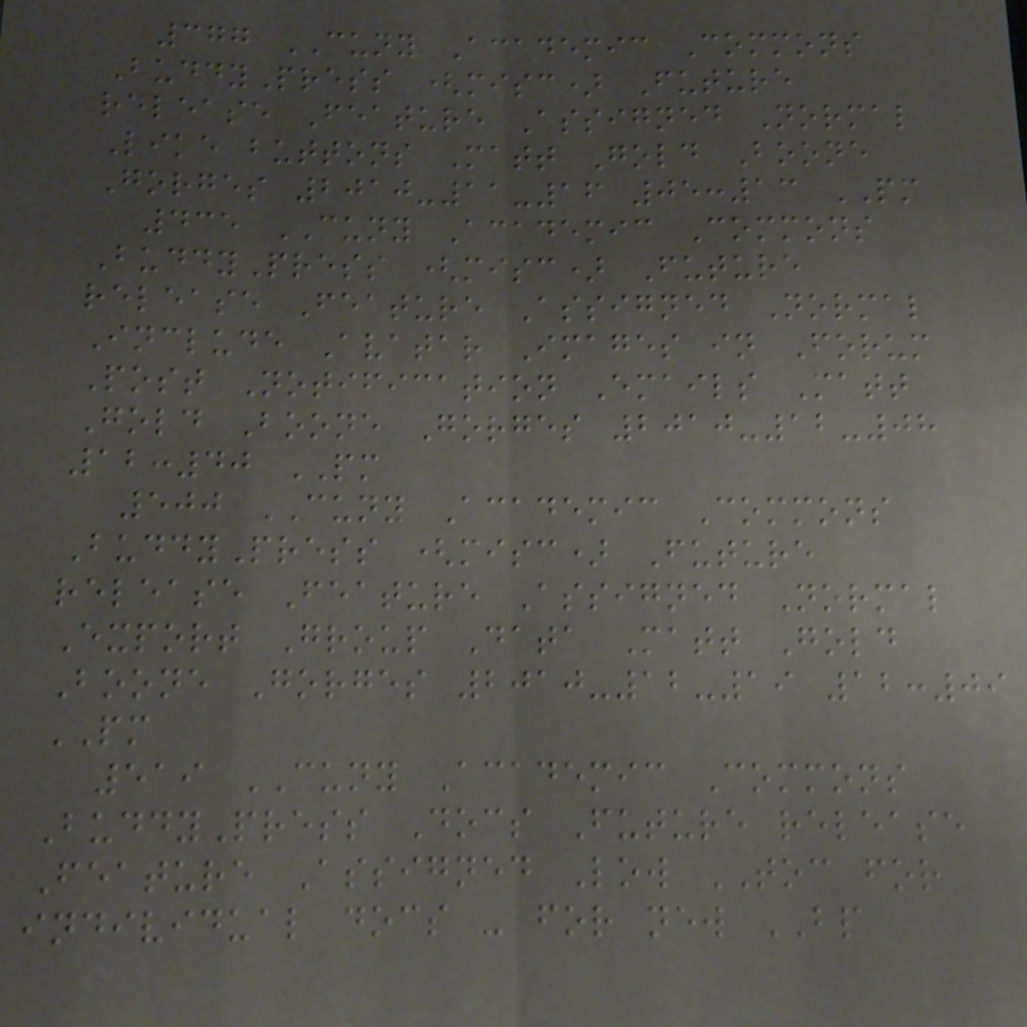377 CUNY Academic Commons
BuddyPress (misc) Future
release Feature Assigned Normal
Like buttons Matt Gold Boone
Gorges 2010-11-16 05:13 PM
435 CUNY Academic Commons
BuddyPress (misc) Future
release Feature Assigned Normal
Include Avatar Images in Forum
Post Notification Emails Matt
Gold Boone Gorges 2010-12-08
12:40 PM
500 CUNY Academic Commons
BuddyPress (misc) Future
release Feature Assigned Normal
Export Group Data Matt Gold
Boone Gorges 2010-12-19 12:09
PM
519 CUNY Academic Commons
BuddyPress Docs Future release
Feature Assigned Low TOC for
individual docs - for new BP
